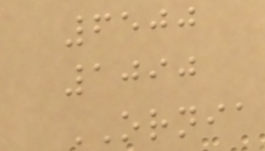6500
1090
ORNIA
